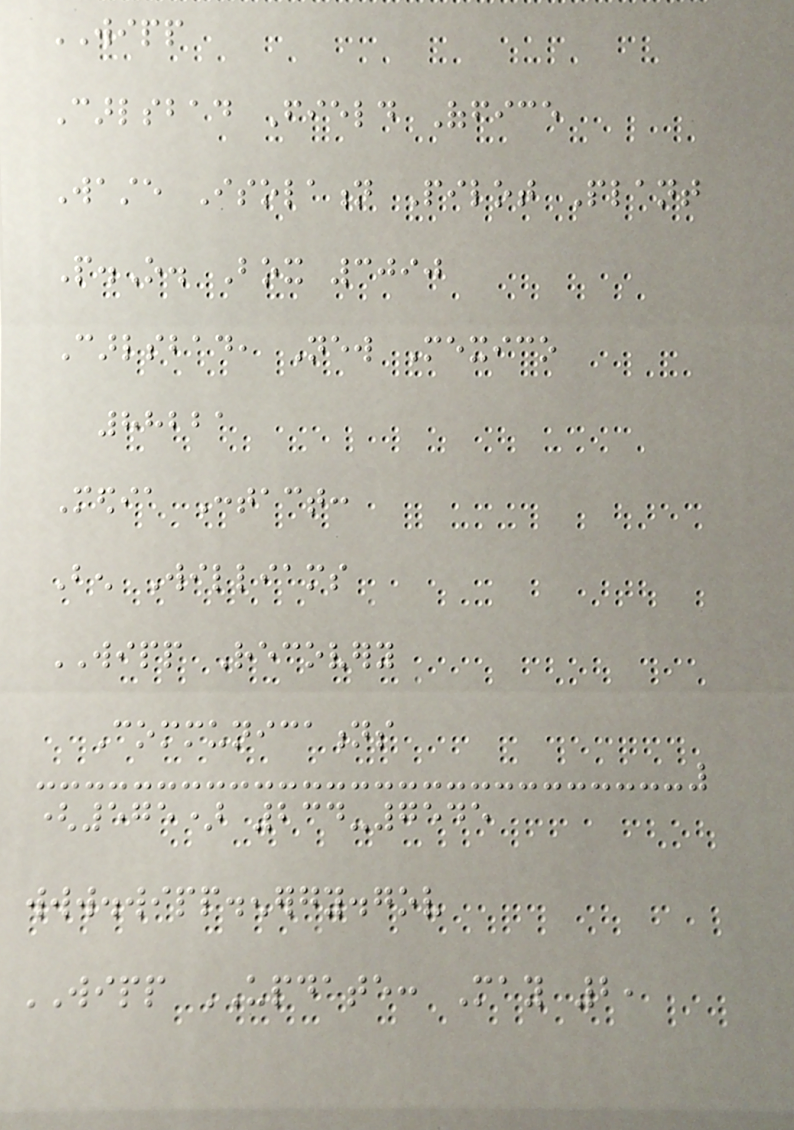WIPP
Carlsbad Field Office
Waste Isolation Pilot Plant
P.O. Box 3090
Carlsbad, New Mexico
88221
Media Contact:
Ben Williams
WIPP Recovery
Communications
(575) 234-7545
www.wipp.energy.gov
WIPP UPDATE: May 2,
